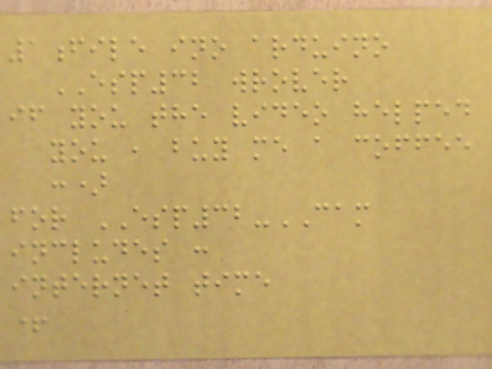1file ino arduino
ESP32 wrover
if you the video helped
you , buy me a coffee
:)
for ESP32-CAM
includes :
internet time
+
